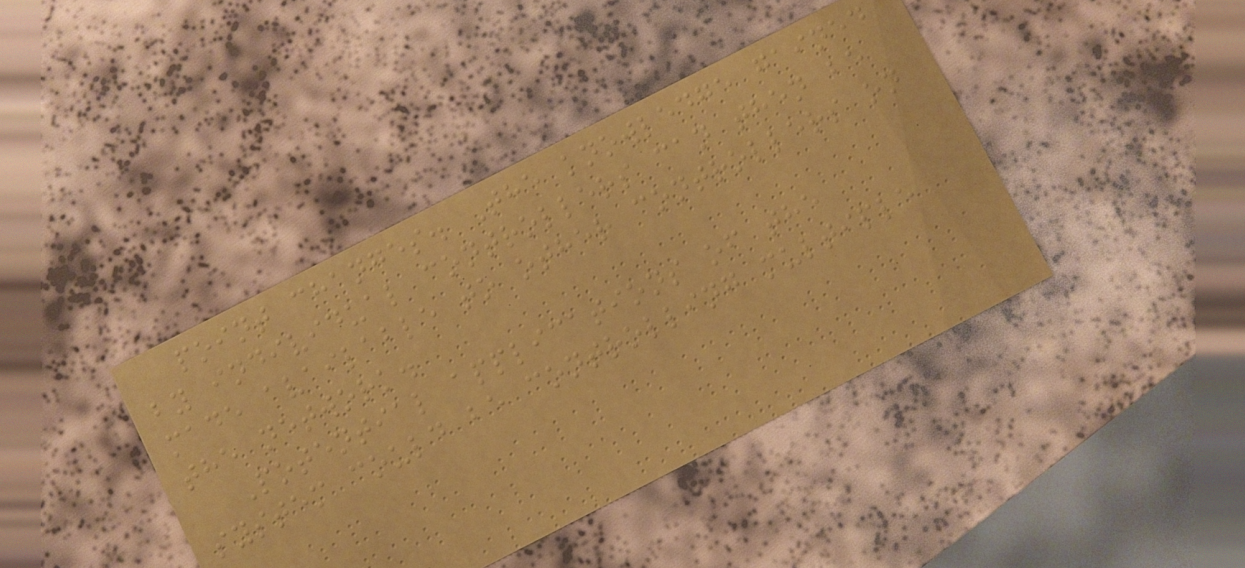point changes. The knowledge gained
by individual controllers can then be
made available to other controllers on
the network.
Potential applications of the
system could be controlling multiple
